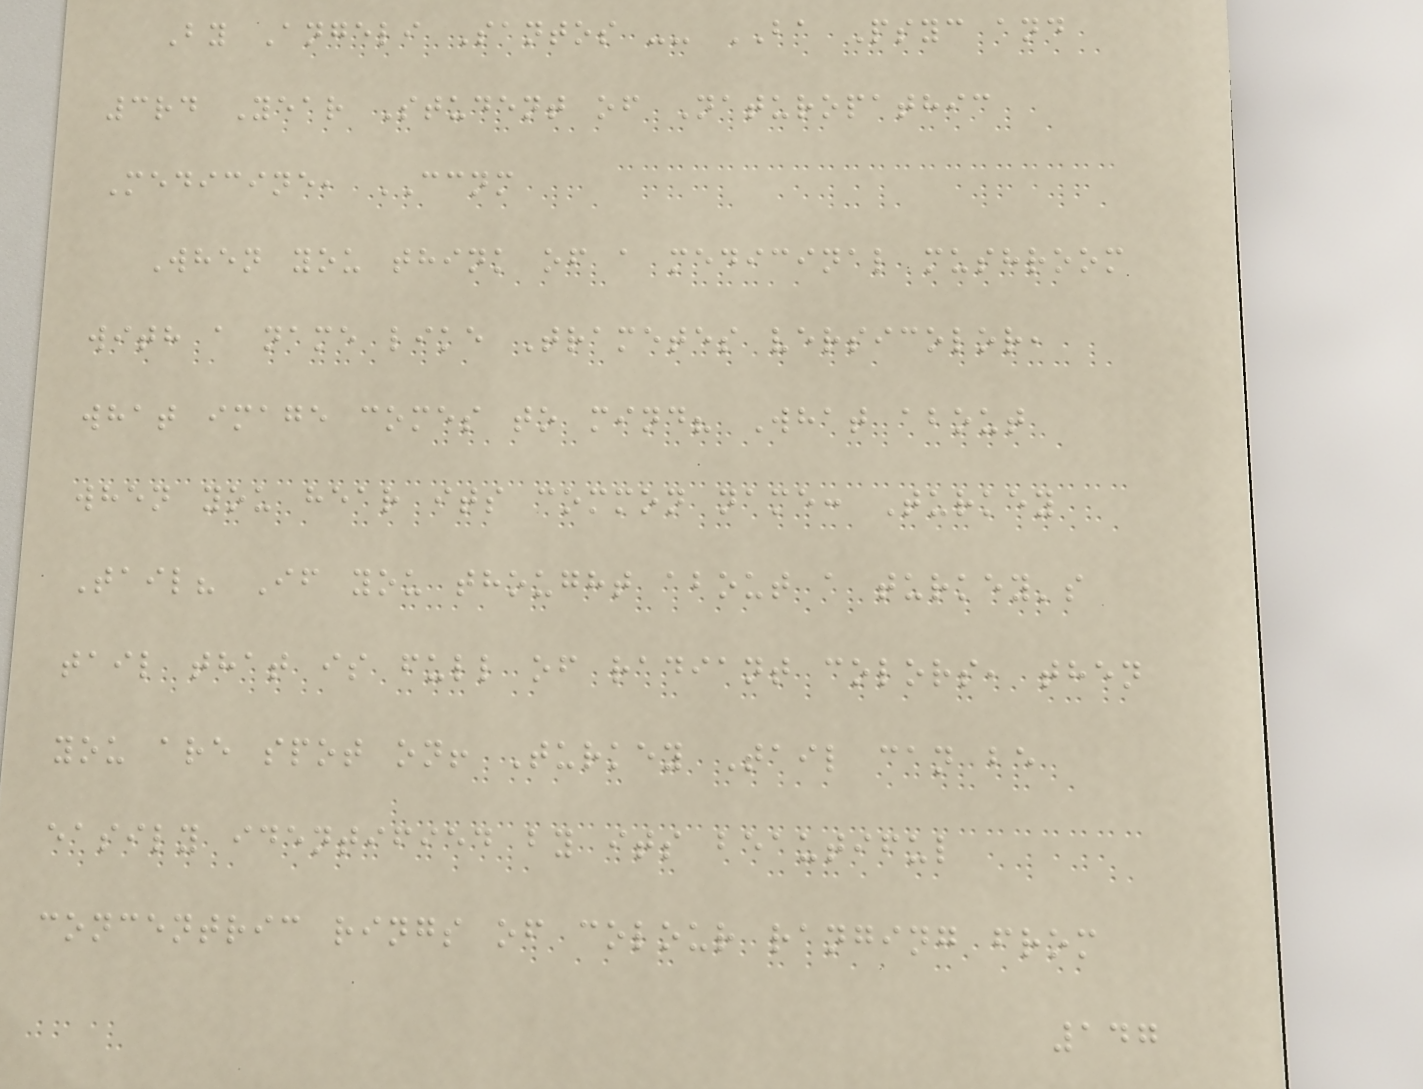By Angeli Santos -- BA Psyc and
3rd Year Student of Naturopathic
Medicine, CCNM
When you think of a medicinal mushroom
with a name like Trametes versicolor,
what image comes to mind? What about
when you hear its common name: Turkey
Tail? If you thought about a turkey's
tail that is full of radiant colors, then
you are spot on! Turkey Tail can be
easily identified by its beautiful
concentric rings of colour ranging from
147
